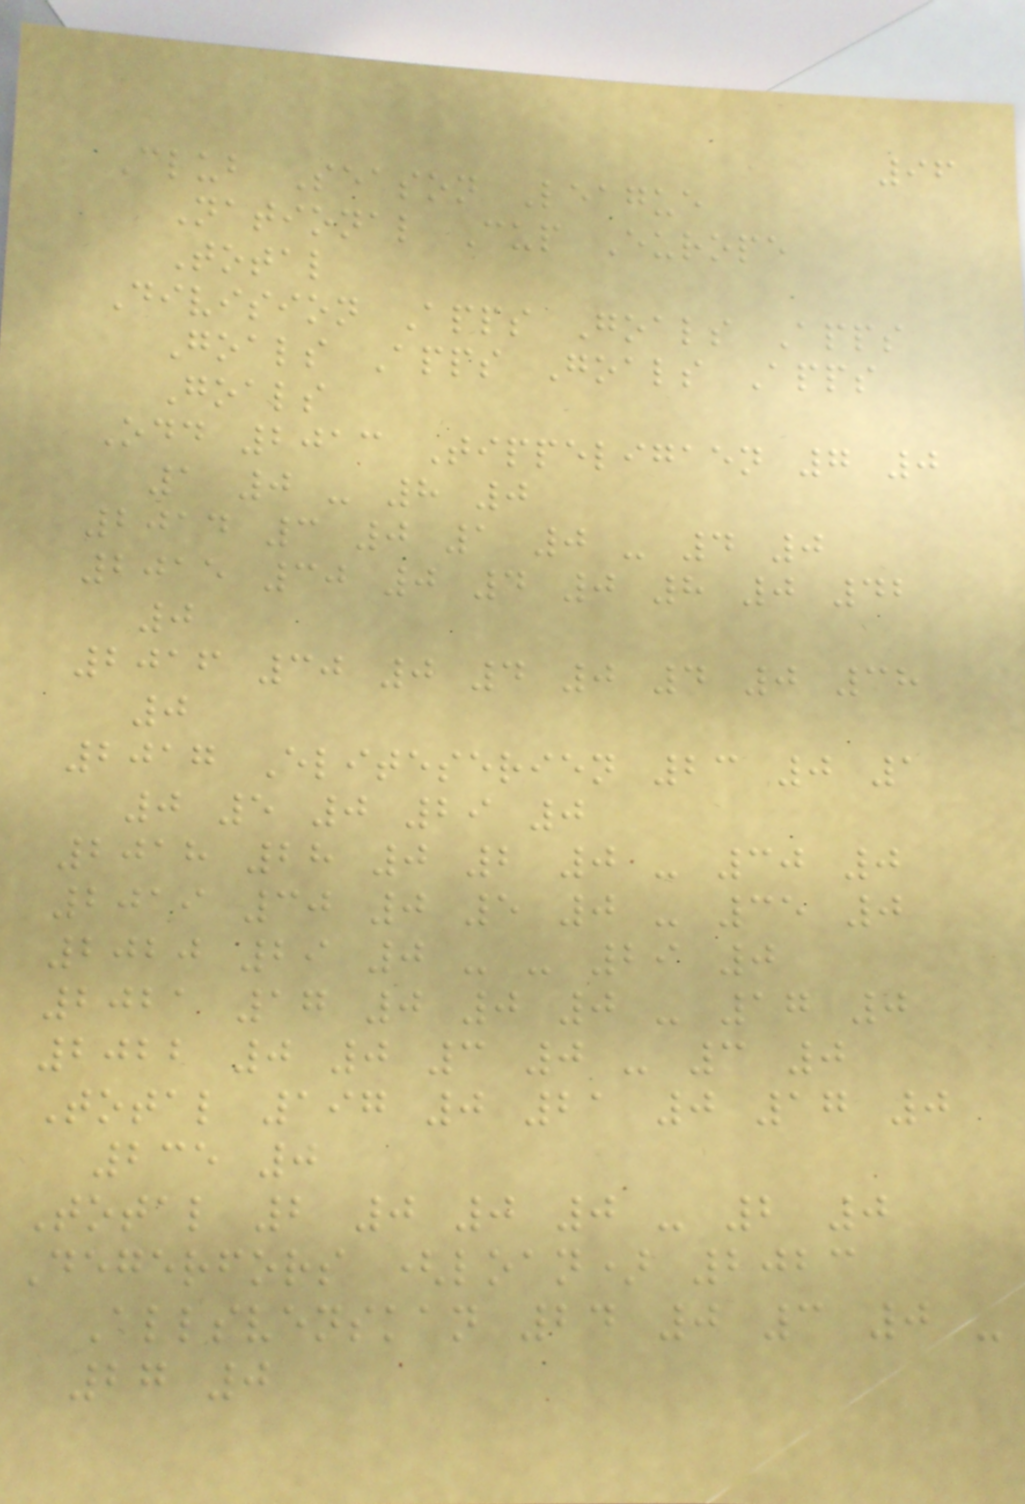96
Club Season League
National Cup Europe
Total
Division Apps Goals Apps
Goals Apps Goals Apps
Goals
Odd 2013 Tippeligaen 7 0
1 0 - 8 0
2014 3 0 1 0 - 4 0
2015 30 0 4 0 8 0 42
0
2016 30 0 4 0 4 0 38
0
2017 Eliteserien 23 0 1
0 5 0 29 0
2018 28 0 2 0 - 30 0
2019 30 0 5 0 - 35 0
2020 29 0 - - 29 0
2021 17 0 0 0 - 17 0
2022 0 0 3 0 - 3 0
Total 197 0 21 0 17 0
235 0
Total 2 0 0 0 - 2 0
Degerfors (loan) 2023
Allsvenskan 24 0 3 0 -
27 0
